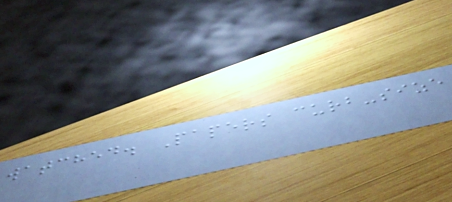watched. Papers curb-size
